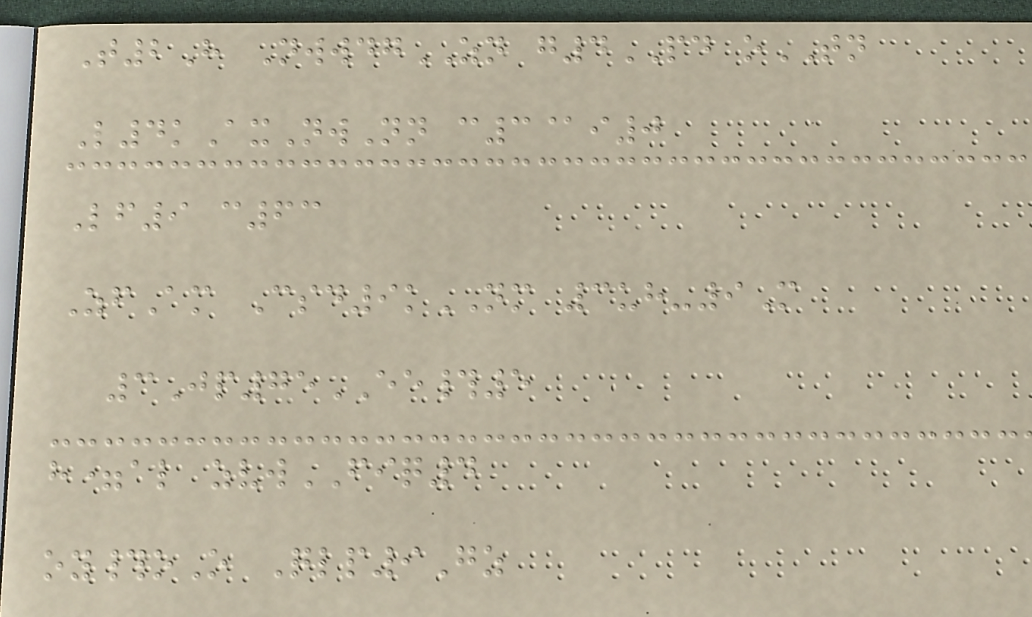T2H NwwdgZN g4PD oTN
L4kAxNwNn c3@i0
Lf9 c63
ZfAm Csd9kNM 3uh-9M
3Jp75EE#5
h=al zvwFIQ4
oy#oO Qlp9Gz
